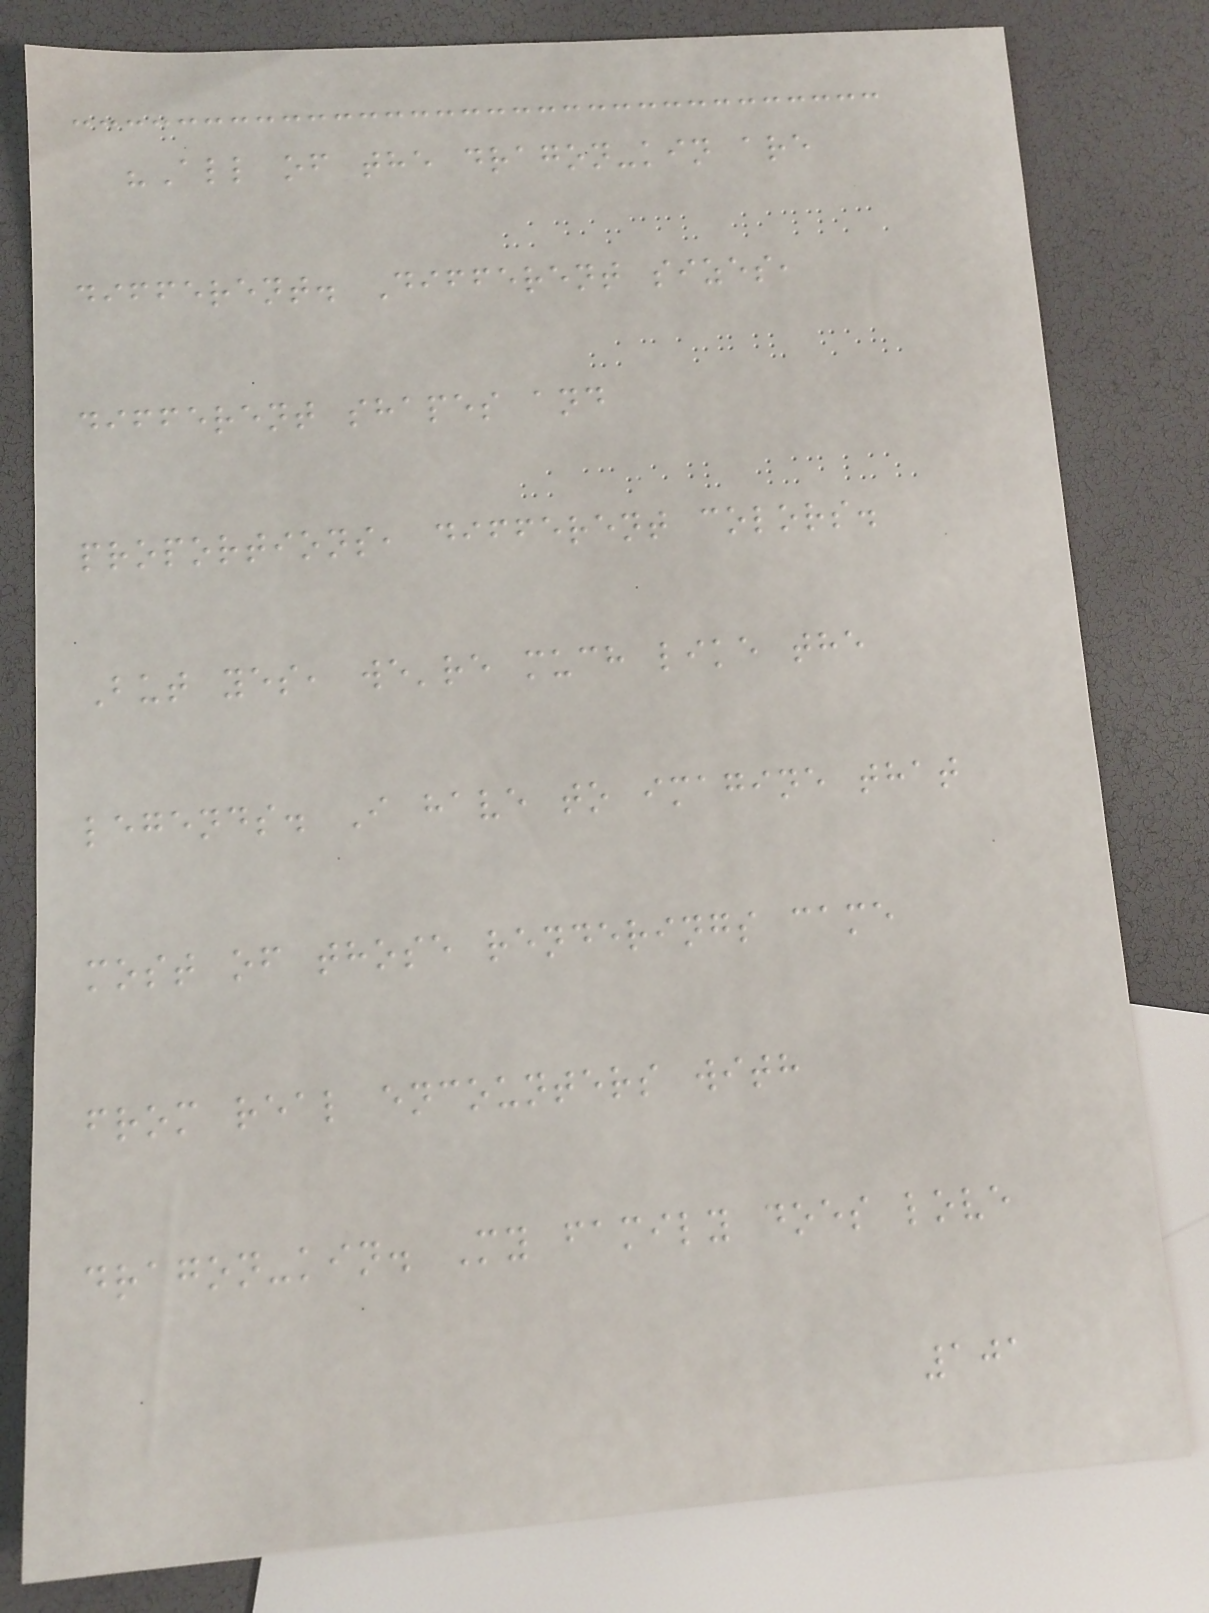"All of the dragon-kin are
different. Different sizes,
different shapes and
proportions, different colors.
But yes, we're much like the
legends. I have to imagine that
most of those renderings came
from real encounters with
dragon-kin. My family does love
101
